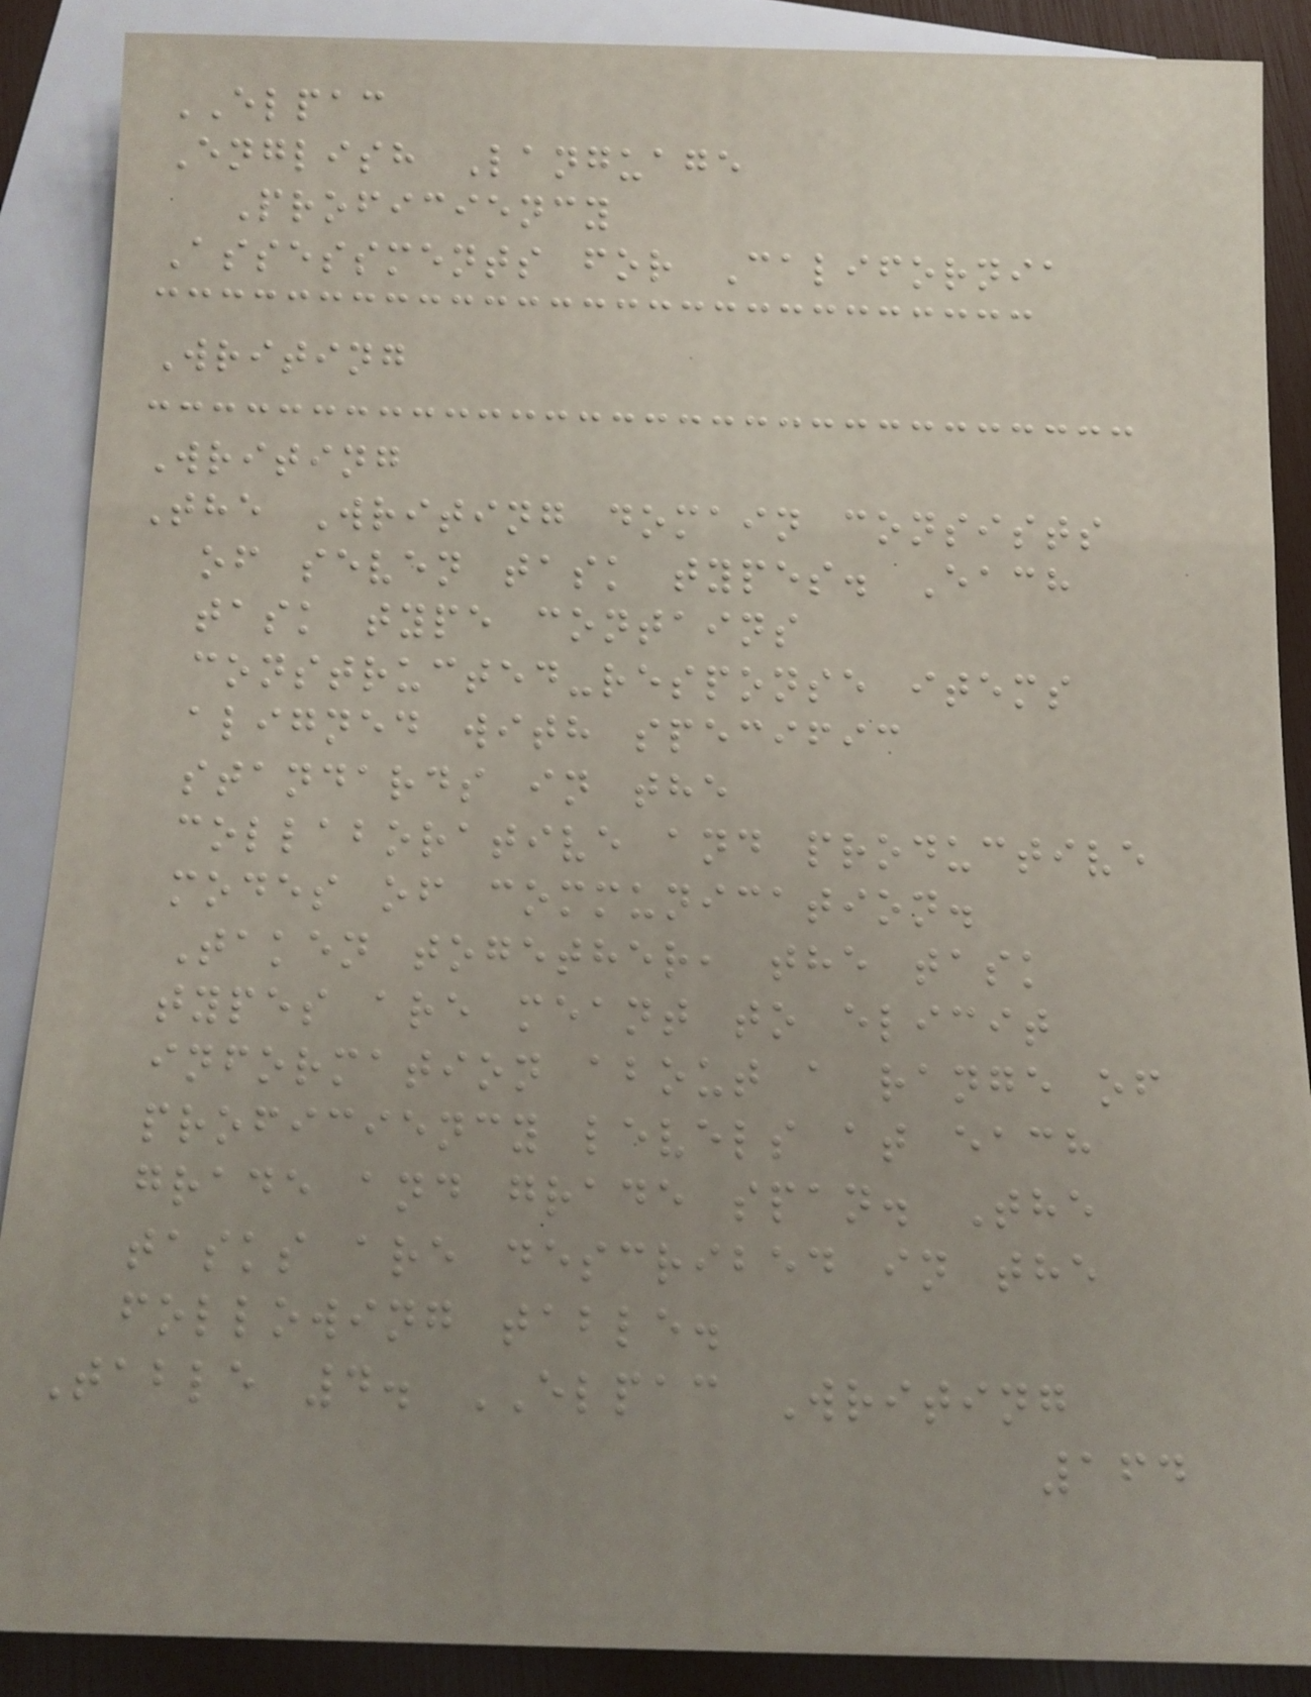ELPAC
English Language
Proficiency
Assessments for California
Writing
Writing
The Writing domain consists
of seven task types. Each
task type contains
constructed-response items
aligned with specific
standards in the
collaborative and productive
modes of communication.
Taken together, the task
types are meant to elicit
information about a range of
proficiency levels at each
grade and grade span. The
tasks are described in the
following table.
Table 4. ELPAC Writing
164
